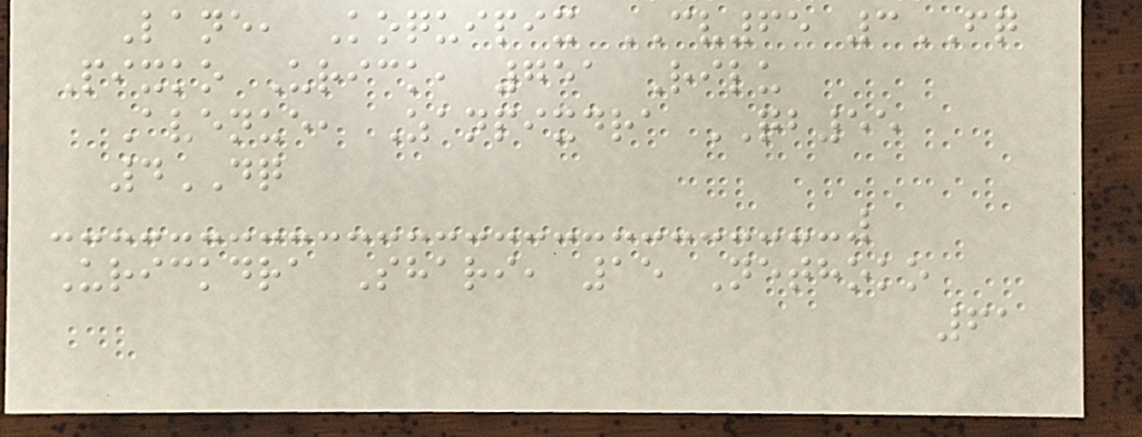Lane, Koquipix CV65 3FQ
Pixko Urick, 751 Rilu
Avenue, Zanpixdra QB55
4DQ
Urickdra Shari, 15 Nethoko
61
